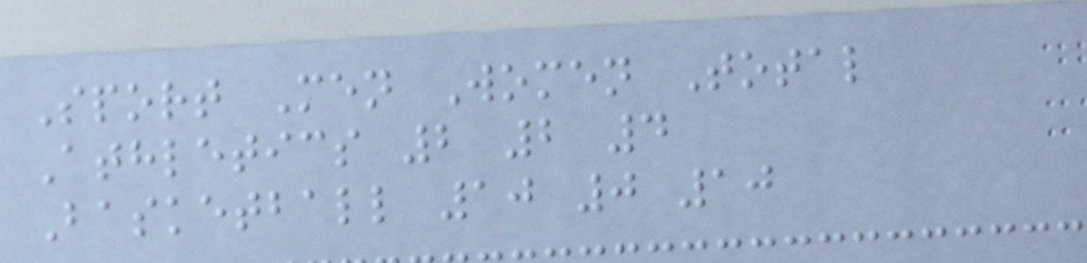Sport Men Women Total
Athletics 2 2 4
Basketball 10 0 10
